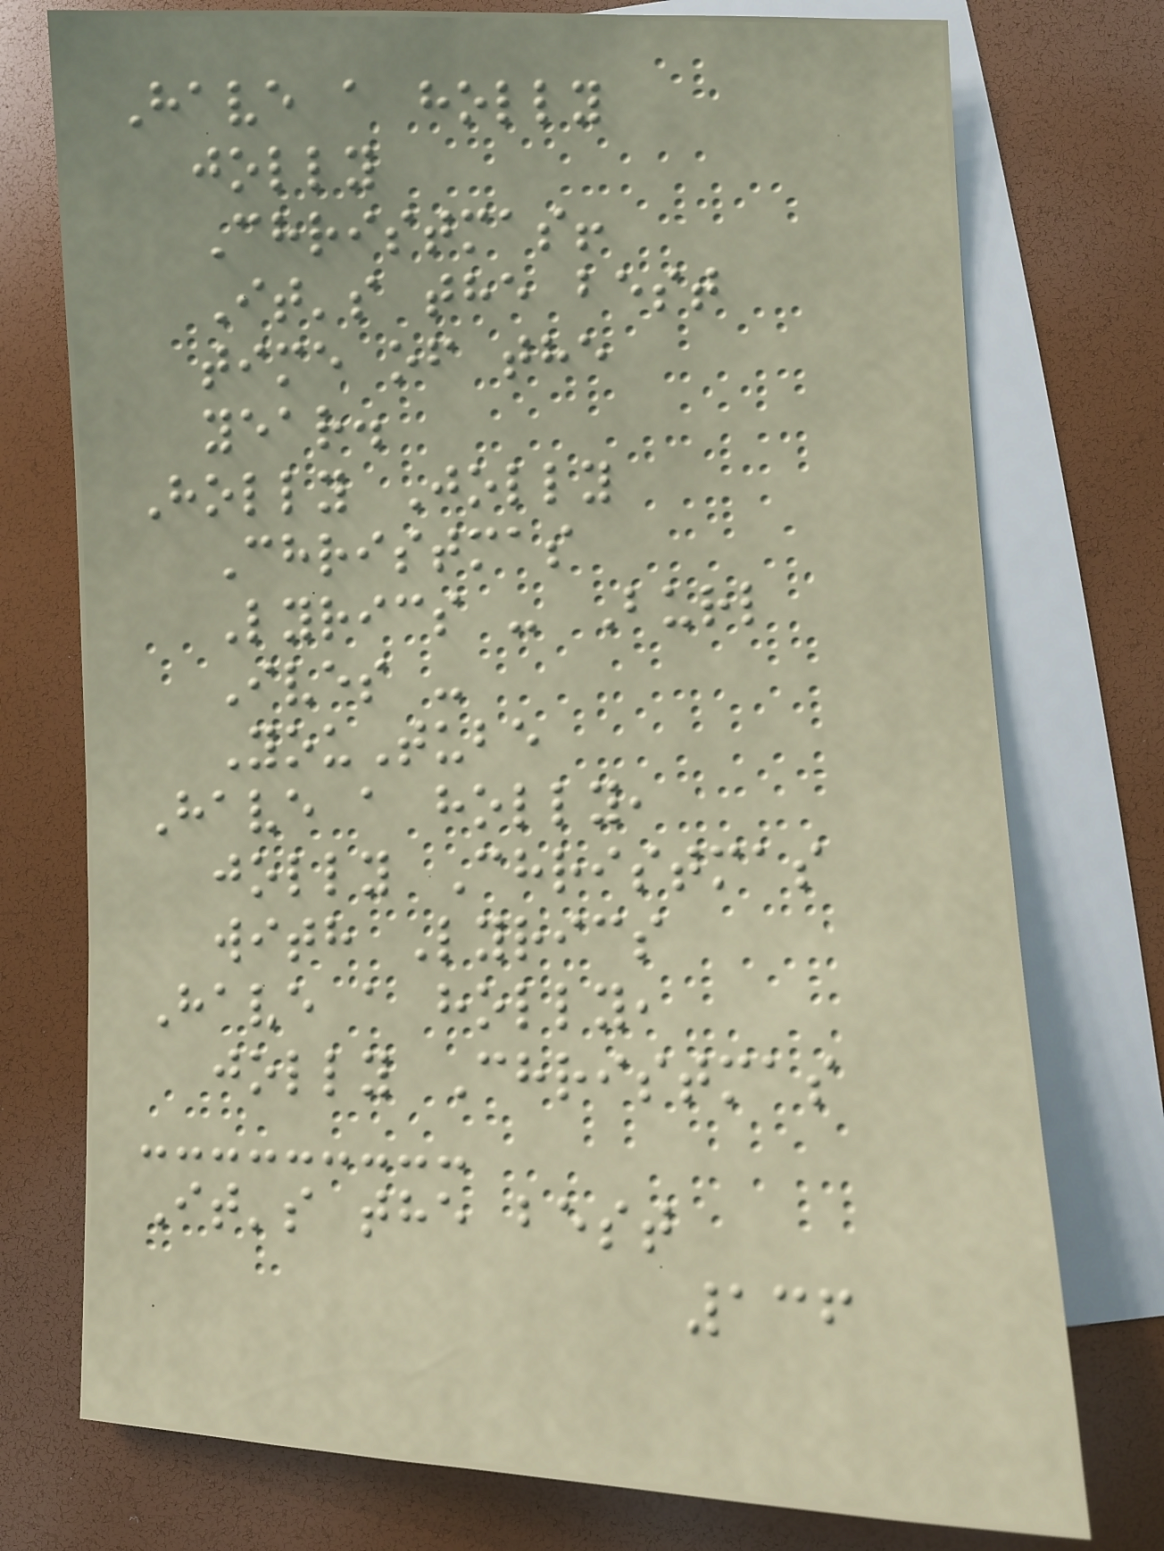Have a holly
jolly
Christmas!
It's the best
time of the
year.
Holly Jolly
Christmas
Lyrics - Burl
Ives -
YouTube
Have a holly,
jolly Christmas
with Lyrics
Have a holly,
jolly Christmas
It's the best
136
